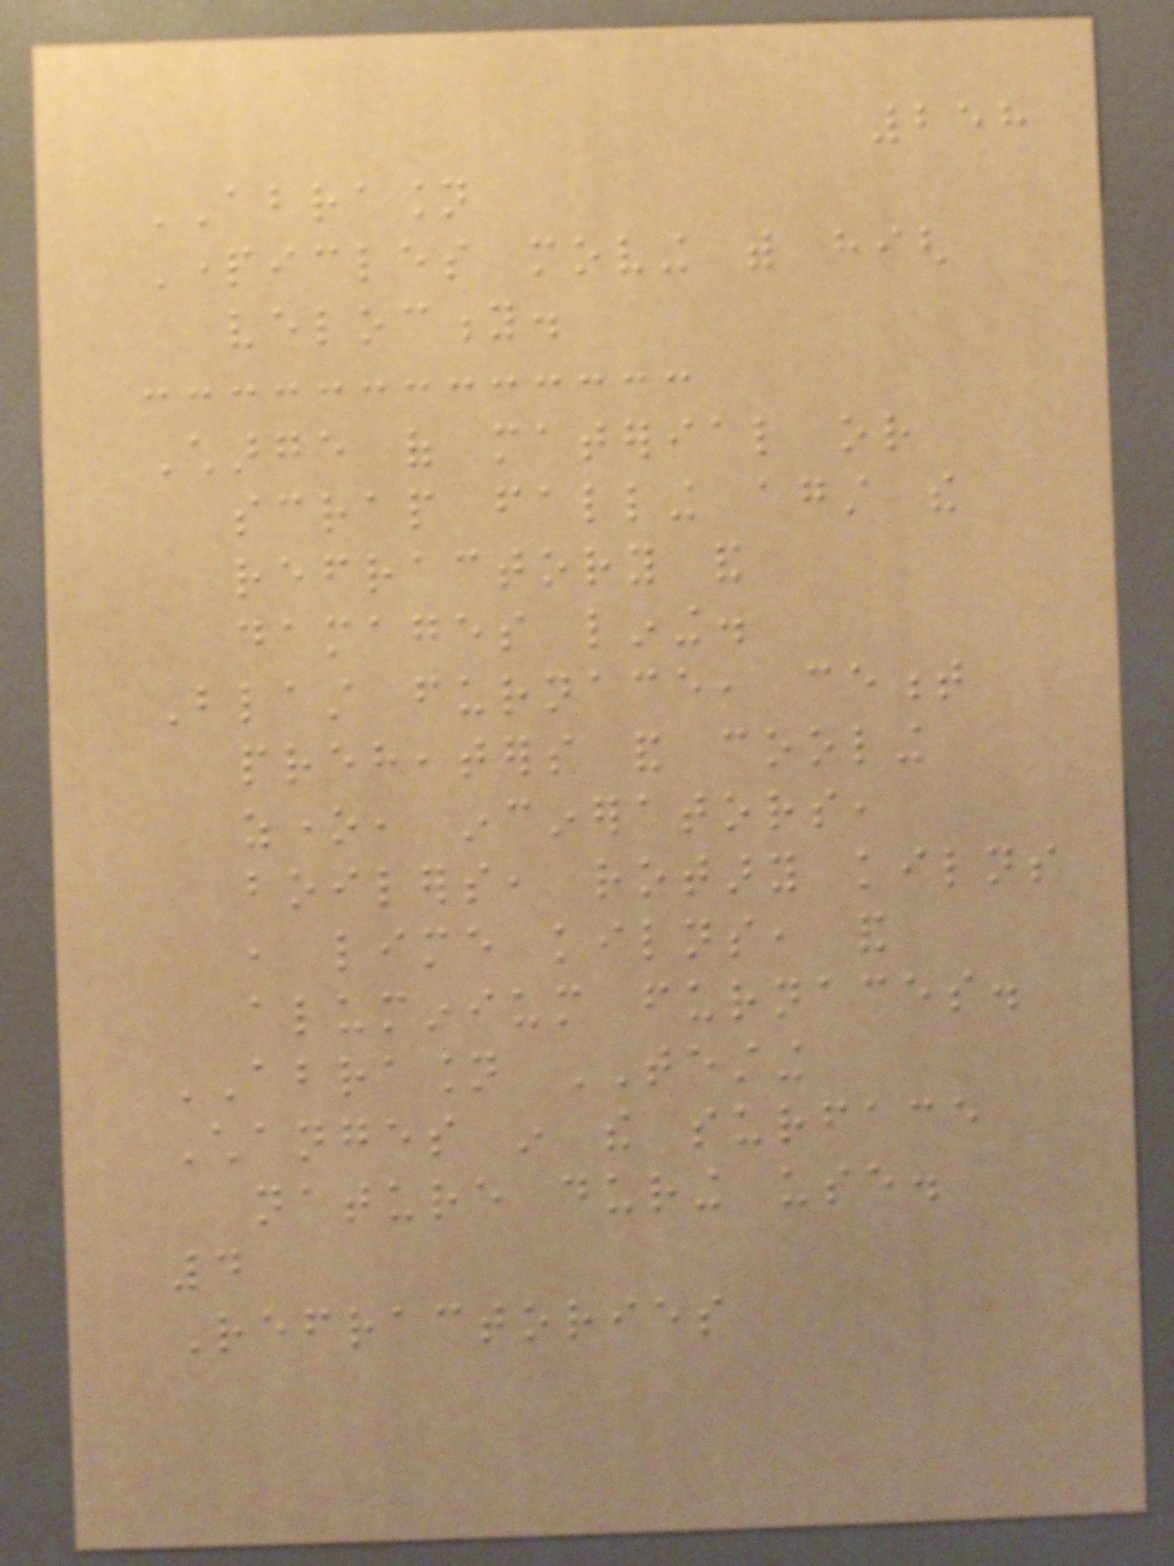258
ABRASION
Particles moving with high
velocity.
Charge of material or
scrap falling against the
refractory and
damages lining.
Blast furnace, cement
preheaters and cooling
zone, incinerators,
boilers, rotary kilns
, lime kilns, and
aluminium furnaces.
ABRASION TESTING
Changes in the surface
nature during use.
4
Refractories
